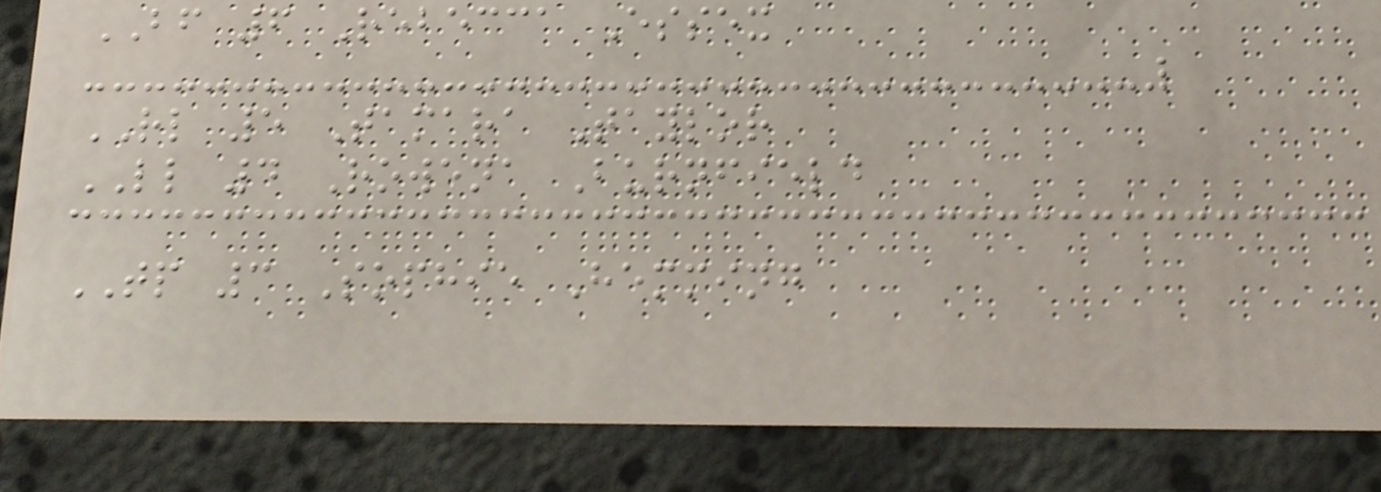BF 6 Rebecca Essex
RL 5 Tamara Taylor
LL 4 Rowena Burnfield
TP 3 Sophie Hemming
